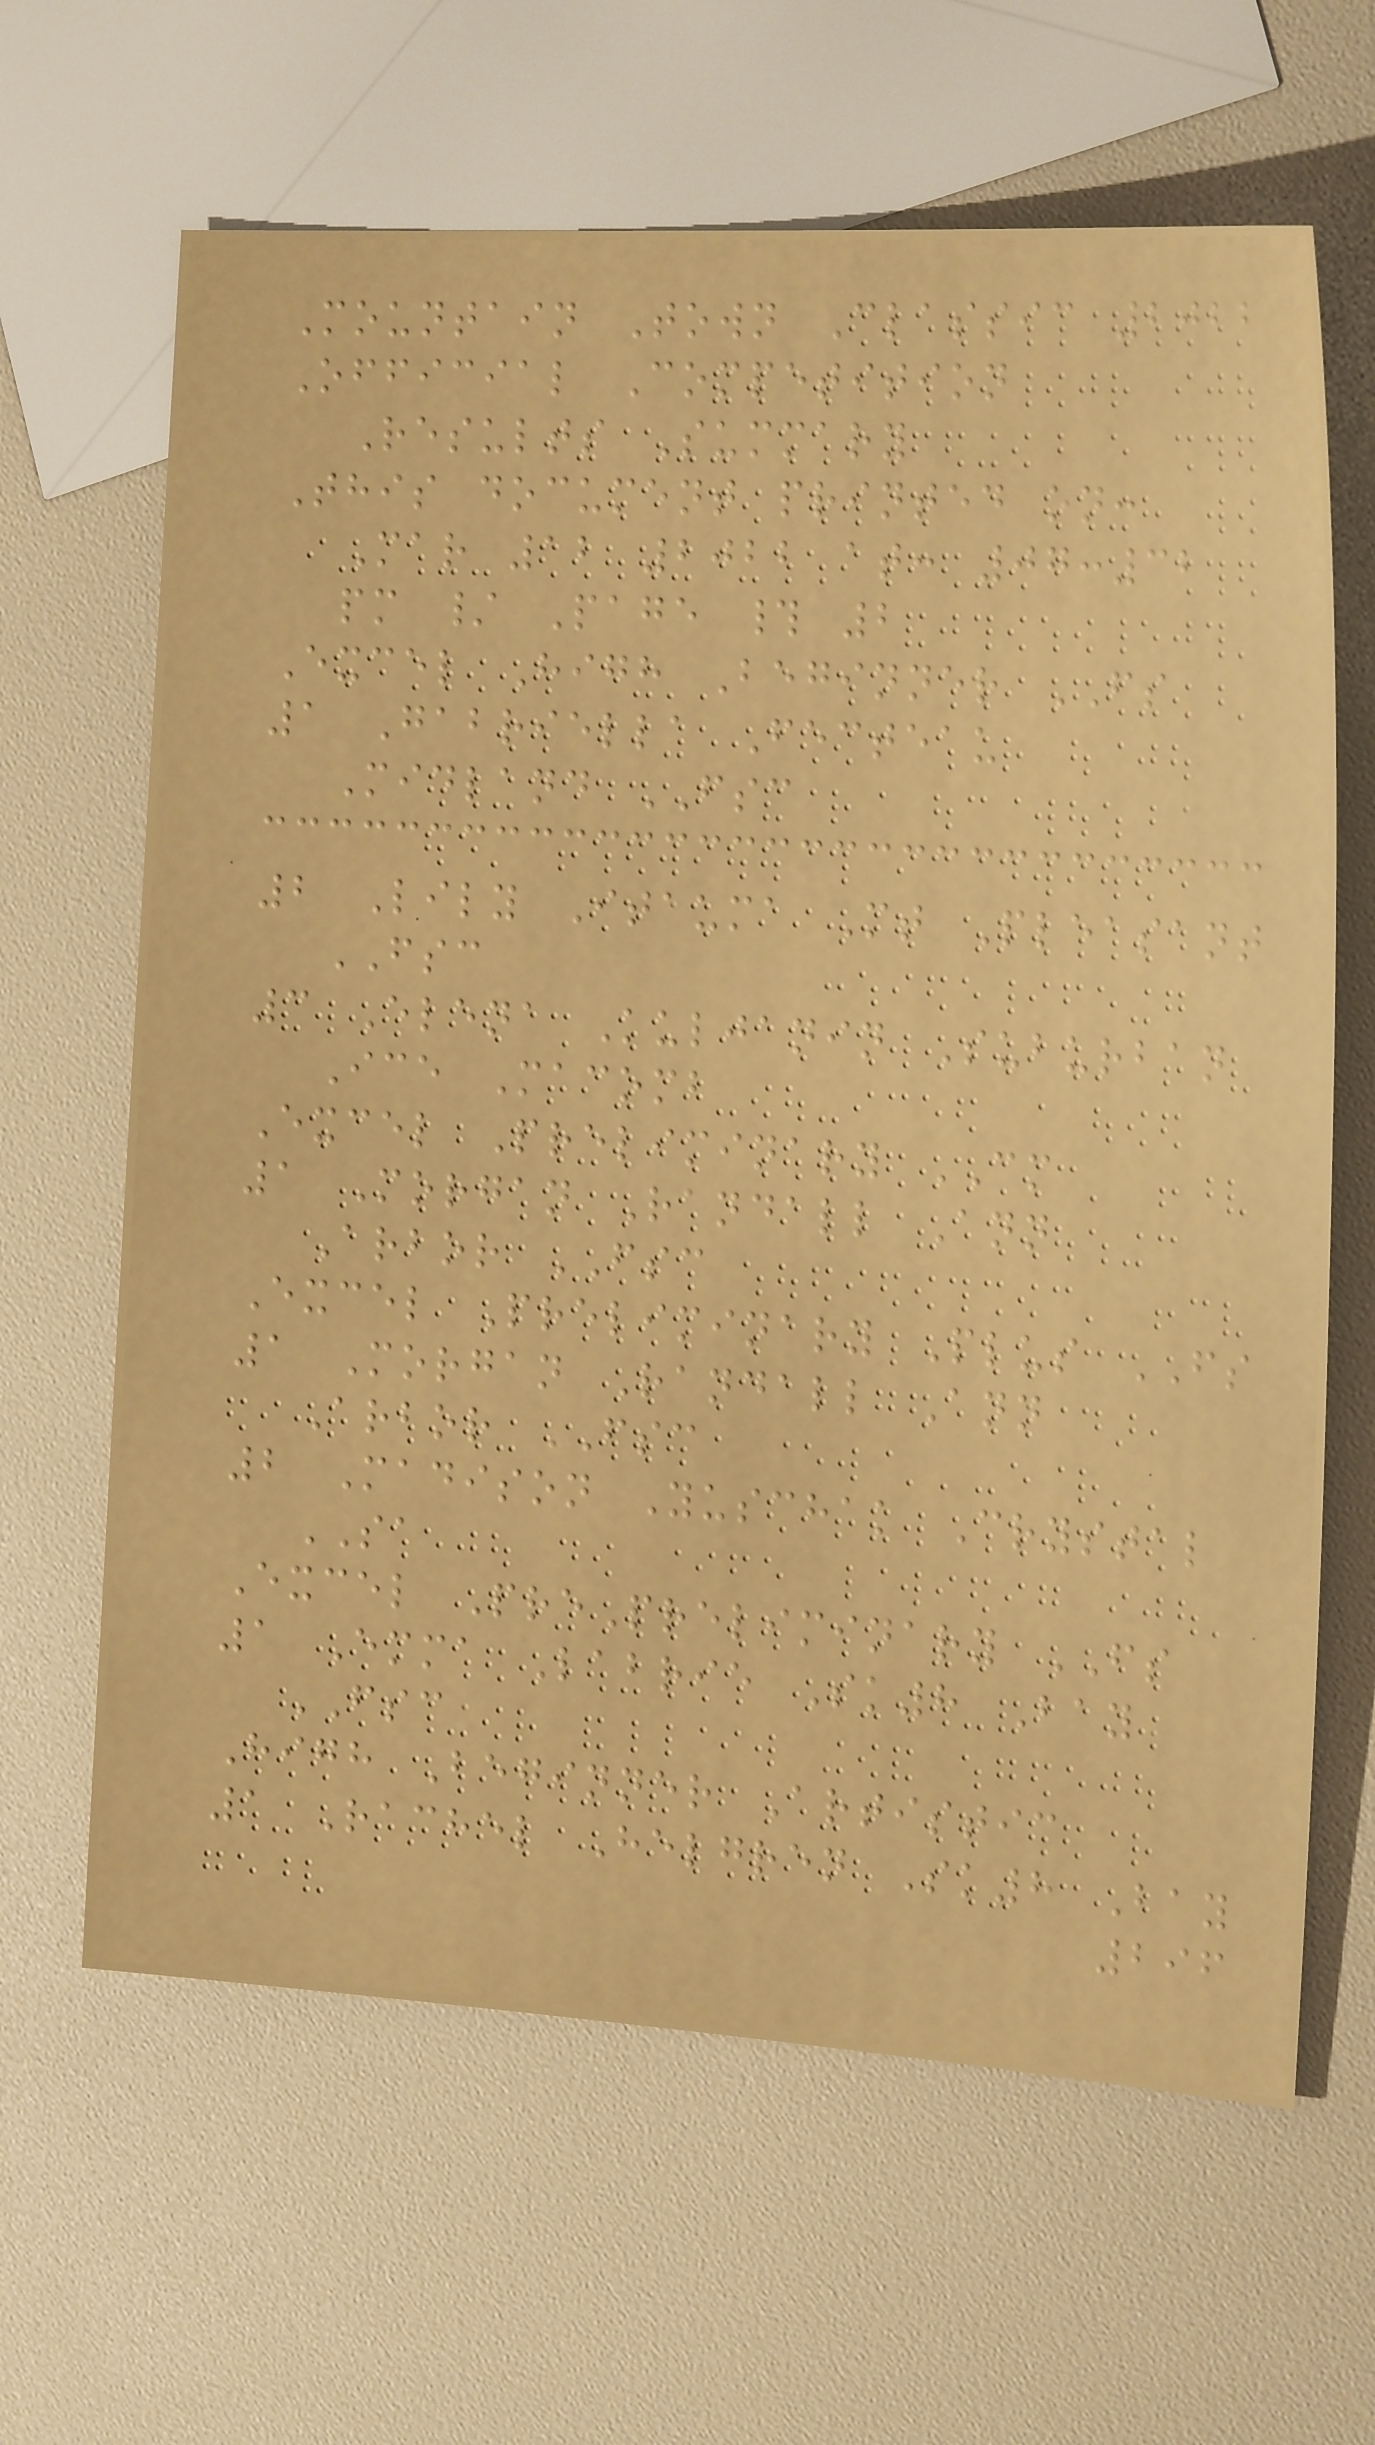Mountain Town Classic 2022
Official Competition
Results Summary
This document printed on:
Mar 12 2022 at: 07:32
pm / Page # 2
Excel High Beginner FS
1 Gabriella Fecteau
Midland FSC
2 Lily Itauma Mt Pleasant
FSC
3 Elena Kuljanin Suburban
Ice Macomb
Excel Preliminary CM
1 Morgan Randall Ann
Arbor FSC
Excel Preliminary Plus FS
1 Morgan Randall Ann
Arbor FSC
2 Madison Yuschak Crystal
SA
Excel PrePreliminary FS
1 Emma Labrie Sk8 Bay
FSC
High Beginner Artistic
1 Rachel Helgren Sk8 Bay
296
